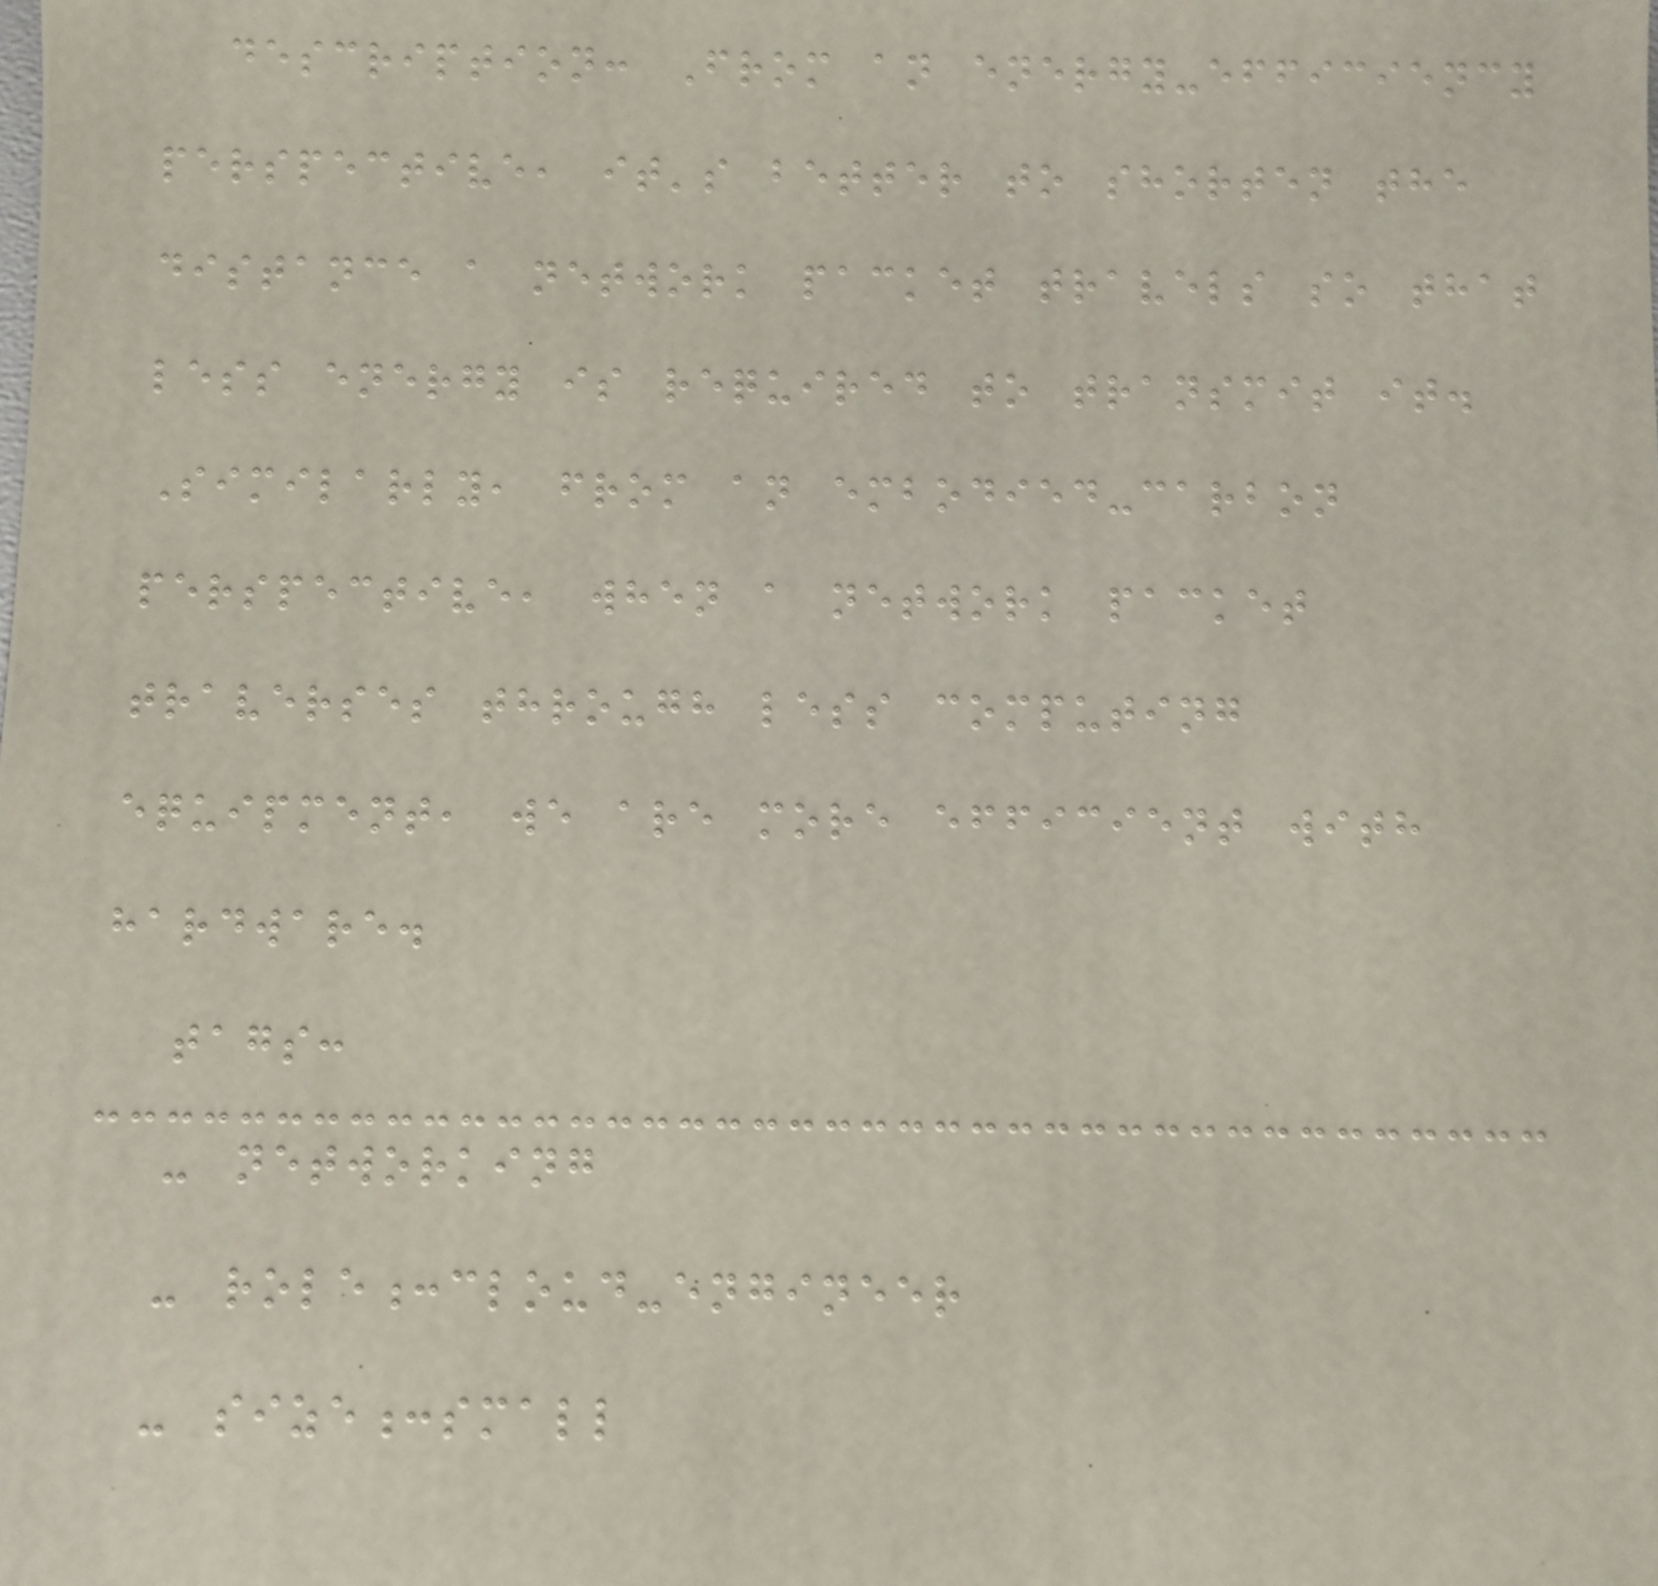description: From an energy-efficiency
perspective, it's better to shorten the
distance a network packet travels so that
less energy is required to transmit it.
Similarly, from an embodied-carbon
perspective, when a network packet
traverses through less computing
equipment, we are more efficient with
hardware.
tags:
- networking
- role:cloud-engineer
- size:small
